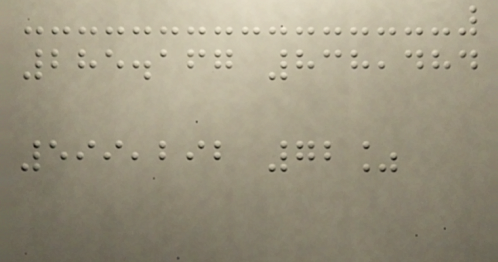285.167 838,484
599,292 72%
